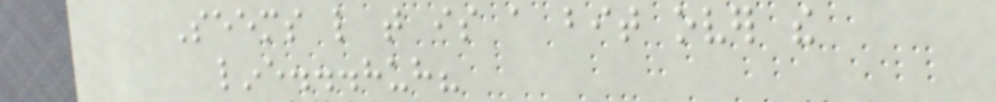Seems like that is a bit over the
line...huh?
